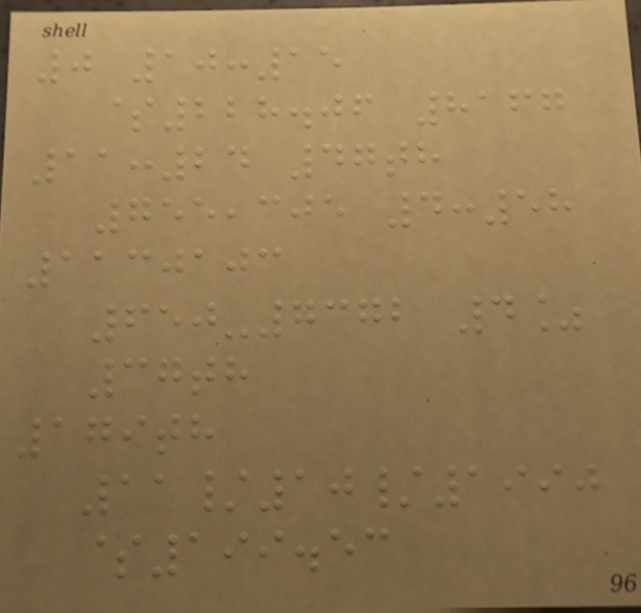0 10:15
$228.06 8167
11:24 47th
755,305 4:58
1130103
650-7372 4%
37th
179th
11/10/1990
$199.53
